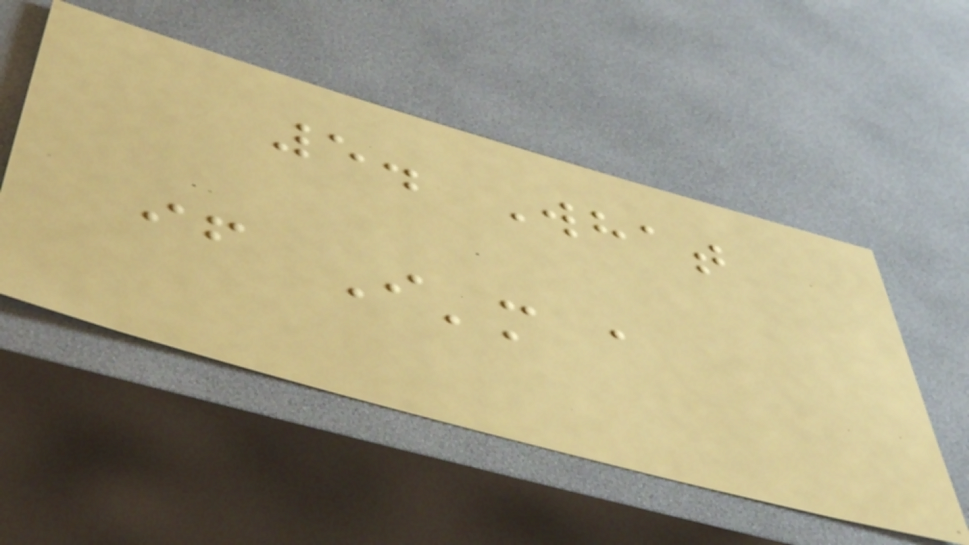5. What
if I'm a
